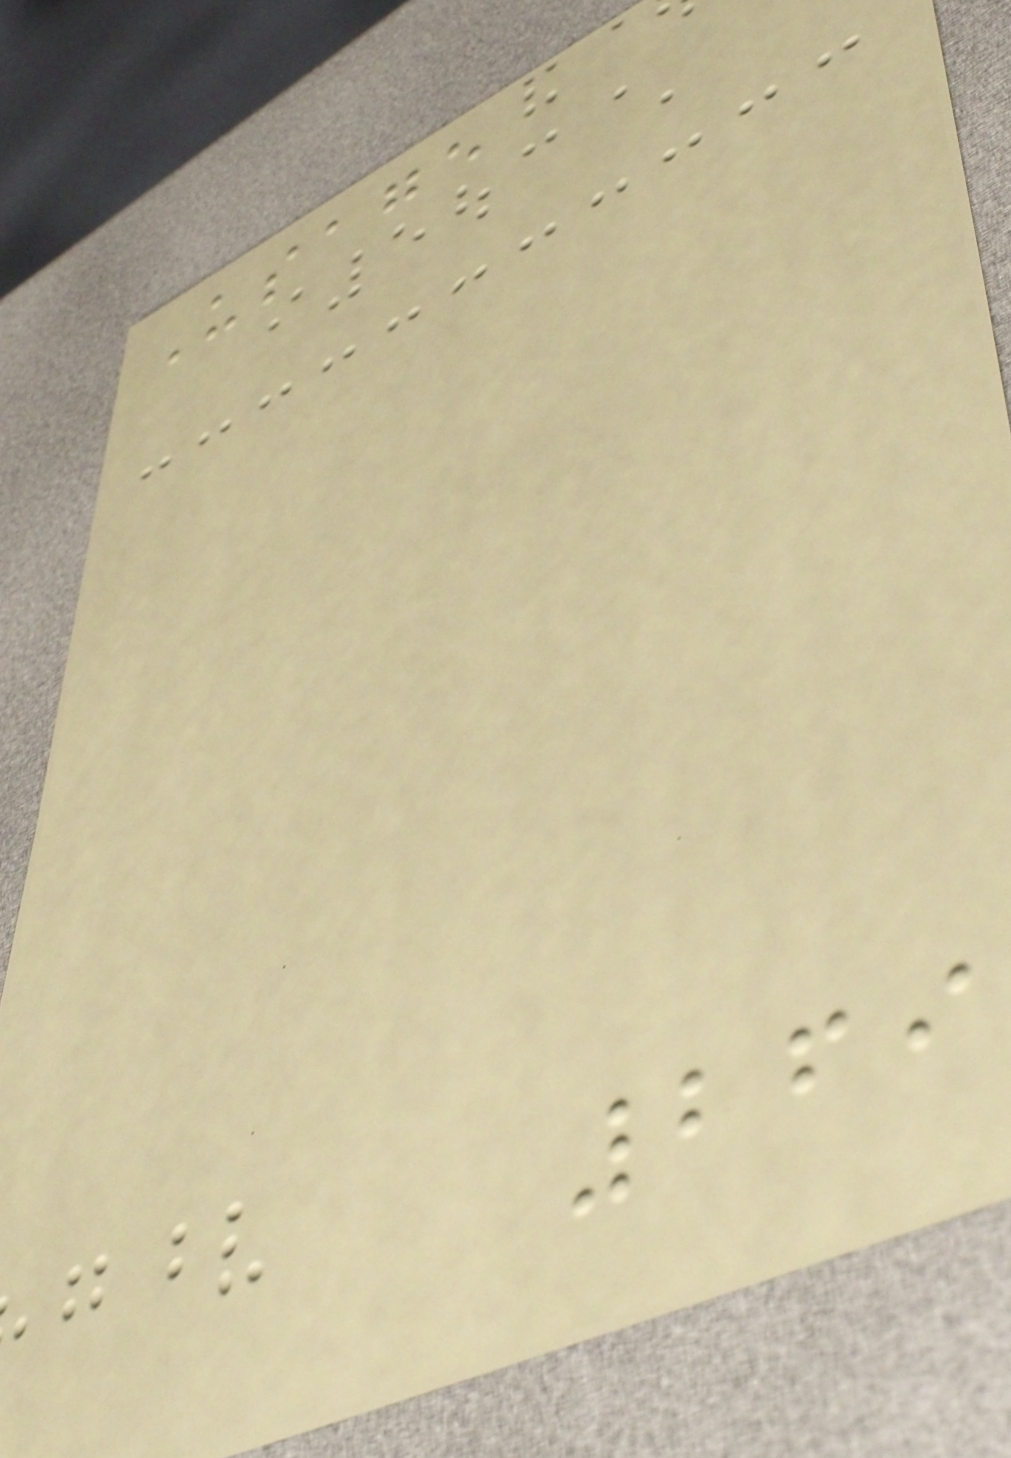Usage
269
